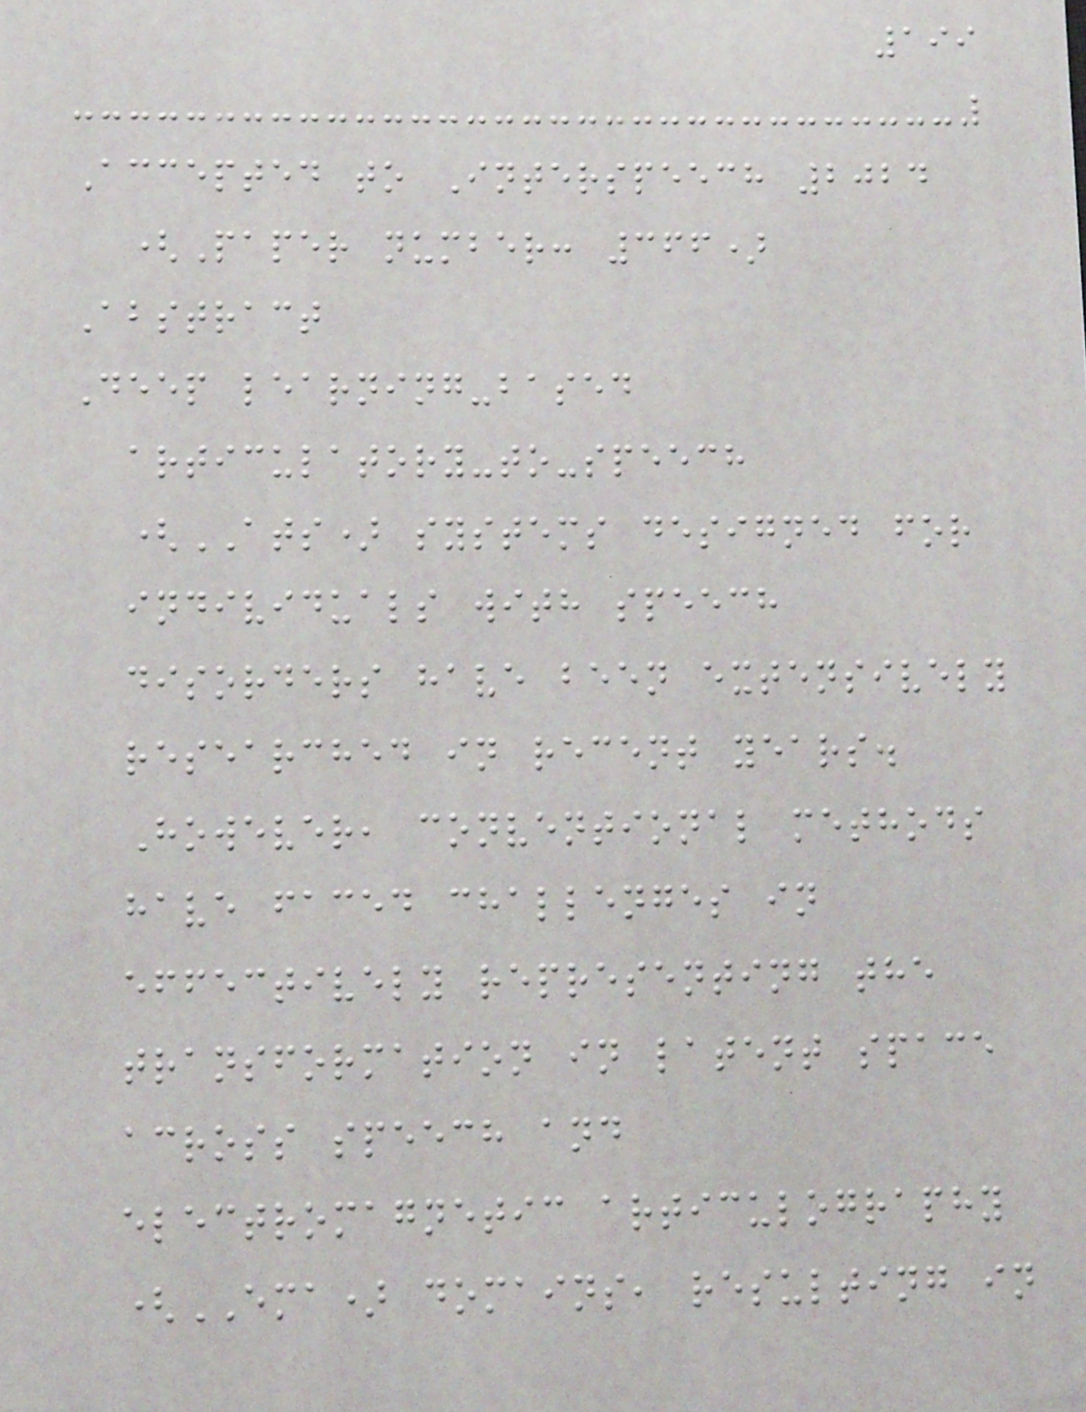199
Accepted to Interspeech 2024
(Paper number: 366)
Abstract
Deep learning-based
articulatory-to-speech
(ATS) systems designed for
individuals with speech
disorders have been extensively
researched in recent years.
However, conventional methods
have faced challenges in
effectively representing the
transformation in latent space
across speech and
electromagnetic articulography
(EMA) domains, resulting in
